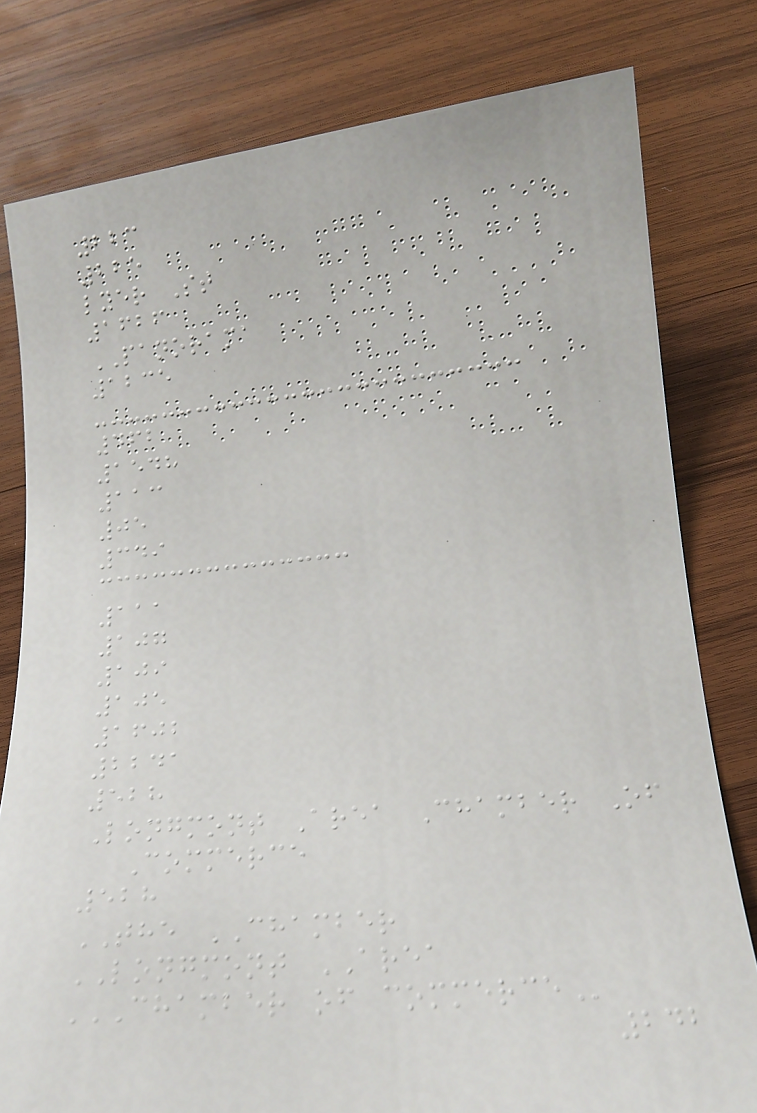223
225
lyer St
1626
PANORAMA
1235
462
1548
113
05
349
111
107
109
105
1602
2241
528
Longmont Area Chamber Of
Commerce
528
THE CHAMBER
LONGMONT AREA
CHAMBER OF COMMERCE
242
